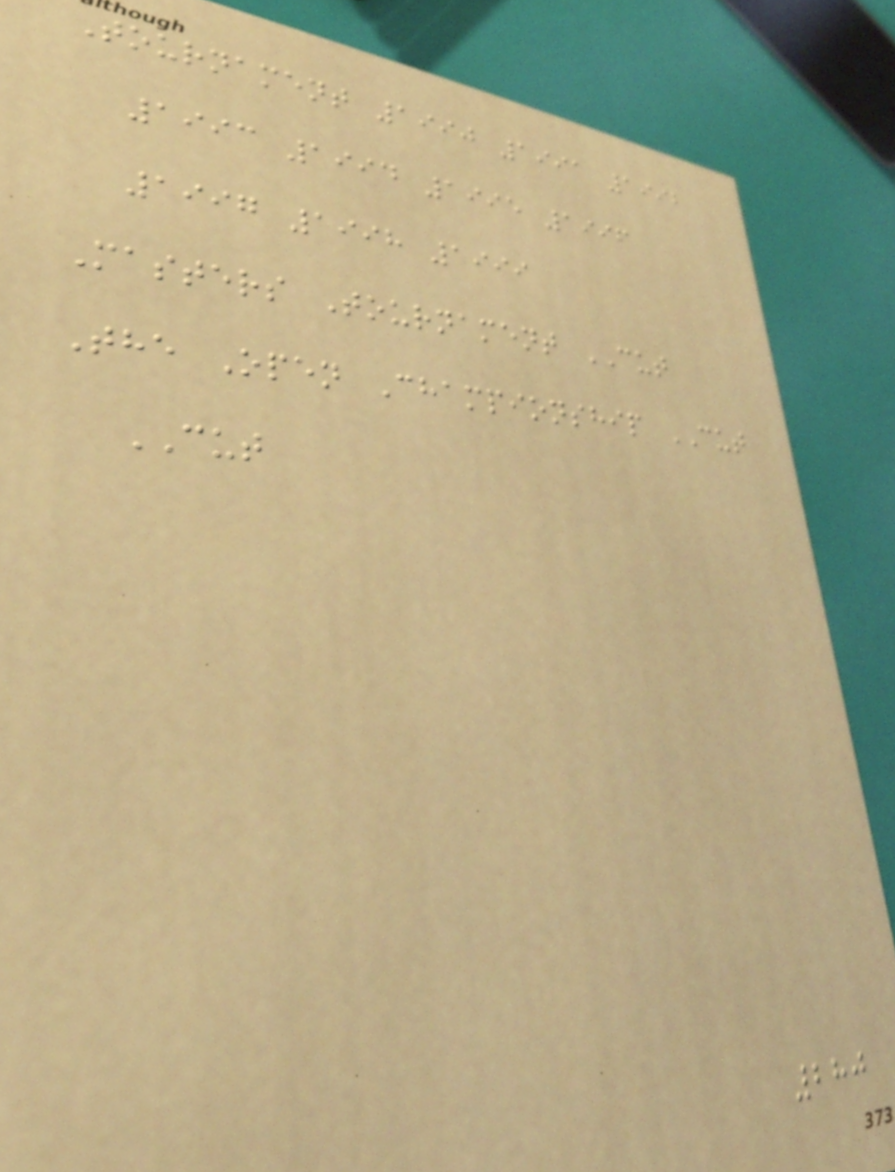Tournament 1990 1991 1992
1993 1994 1995 1996
1997 1998 1999
Masters Tournament CUT
The Open Championship CUT
CUT
280
